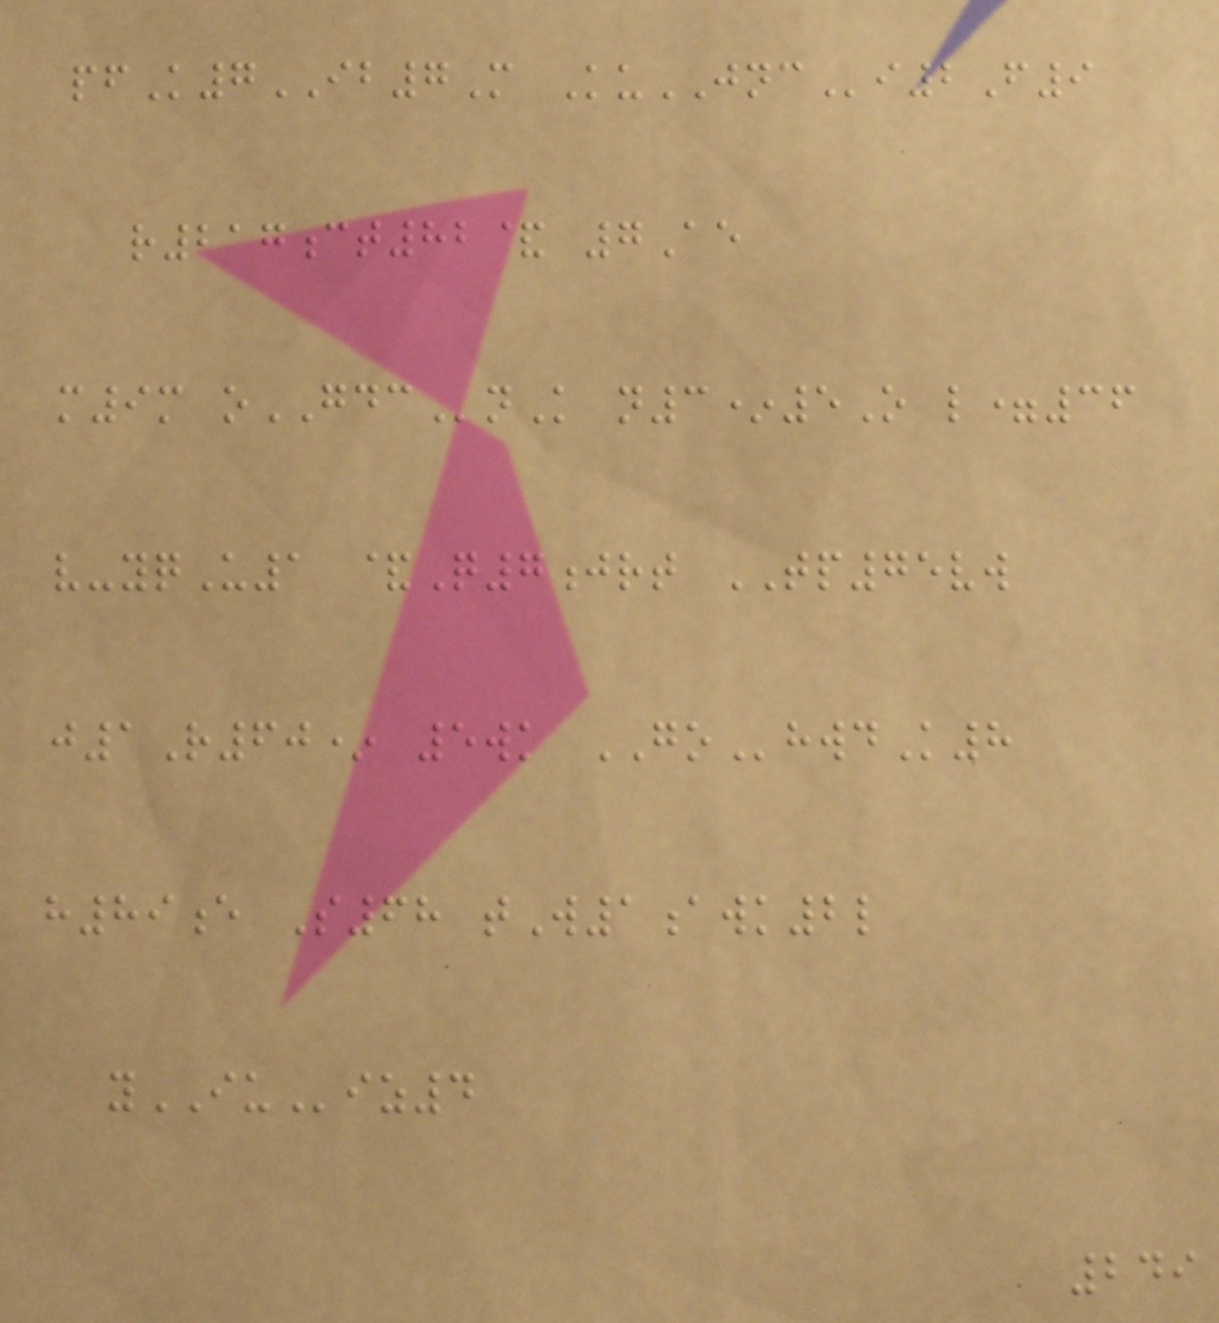pfK7IB7M KuJNCi2F9
r217ct82& 7Ae
m9m oGDCnK n3*5O l=36
v-yqU1 &Q7jrt TP75vw
j1R60* 5wk GOhwdK8
h89e S68 tW1awk2l
yIUiz4
249
